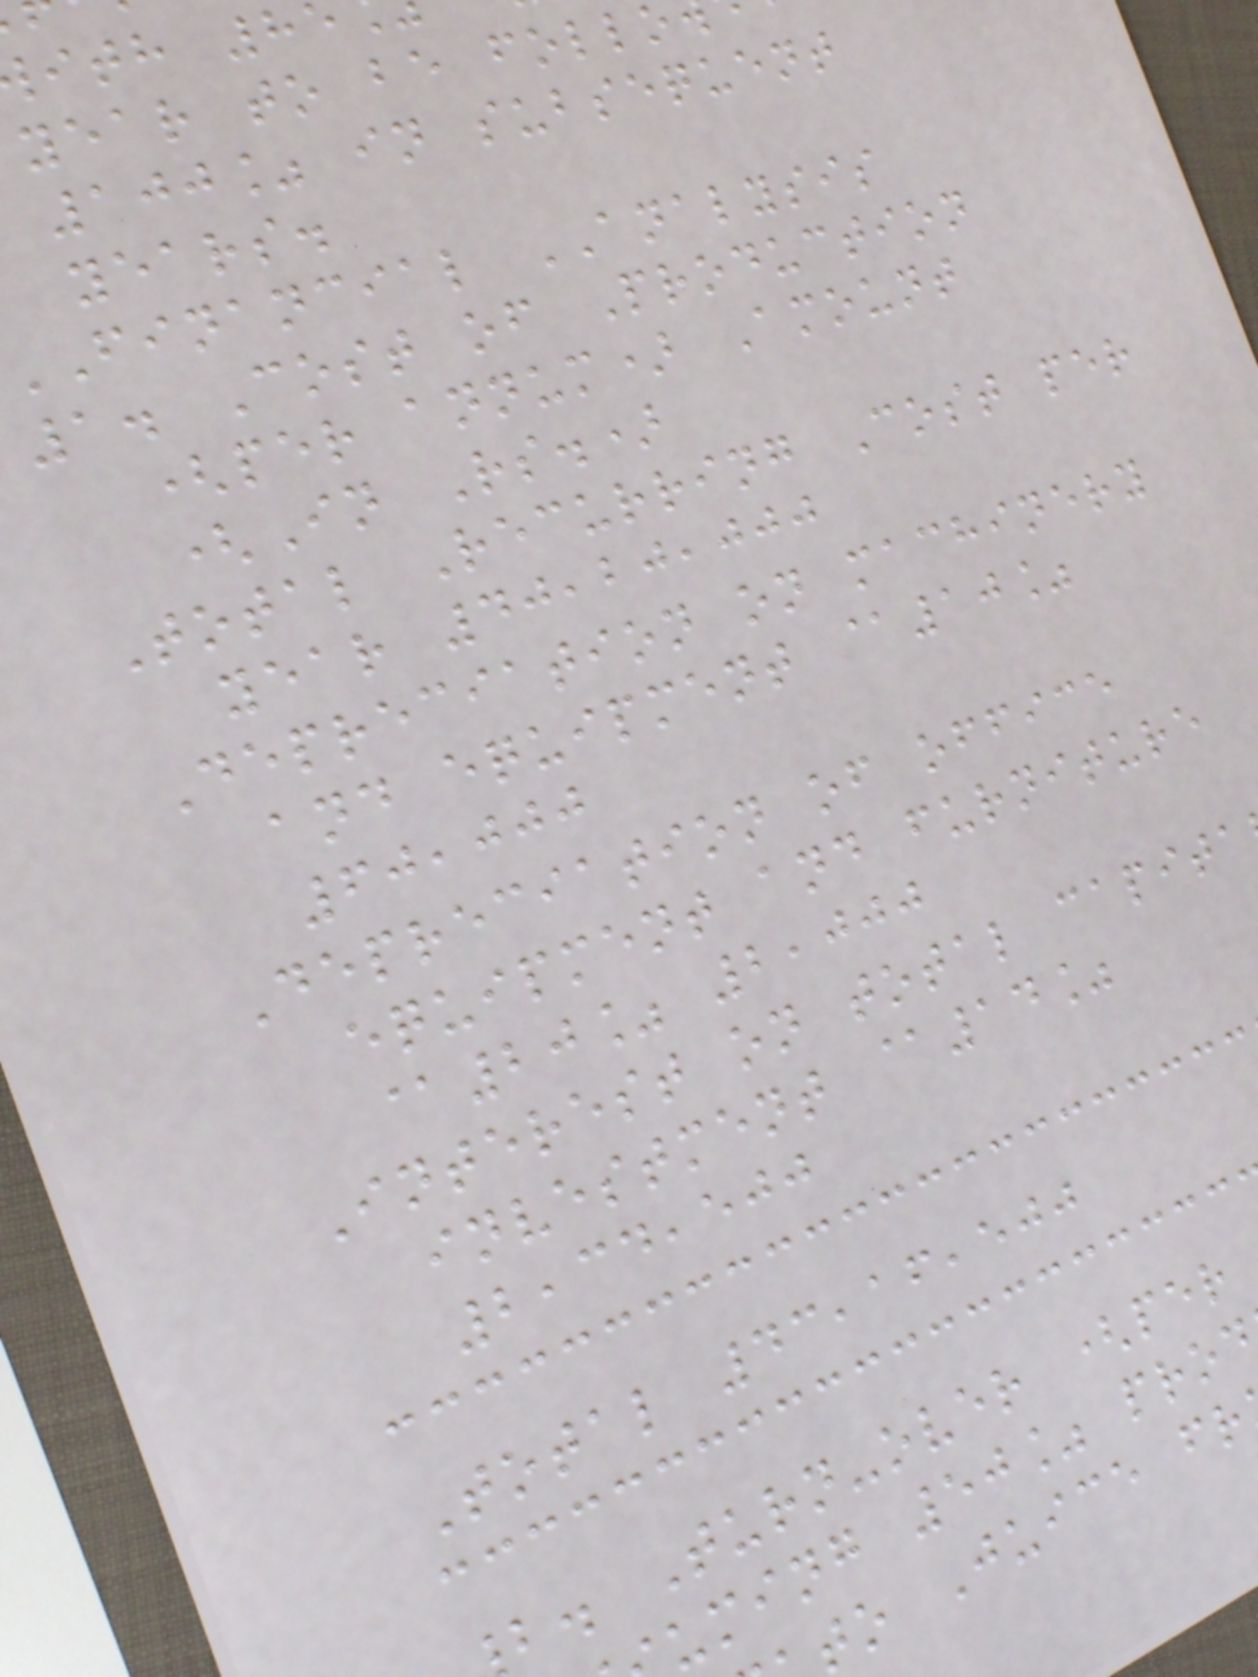ith 8
year to be follo
100% in subsequent
years.
financial ANALYSIS
1. Cost of Production
(per annum) Amount
(In Rs.)
Total Recurring Cost per
year 40,20,000
Depreciation on machinery
and equipment @10%
60,000
Depreciation of office
equipment and furniture
@20% 2,000
Interest on total capita
investment @14%
2,34,500
Total 43,16,500
b. Turn-over (per
uming 50% prod
to Juice fr
